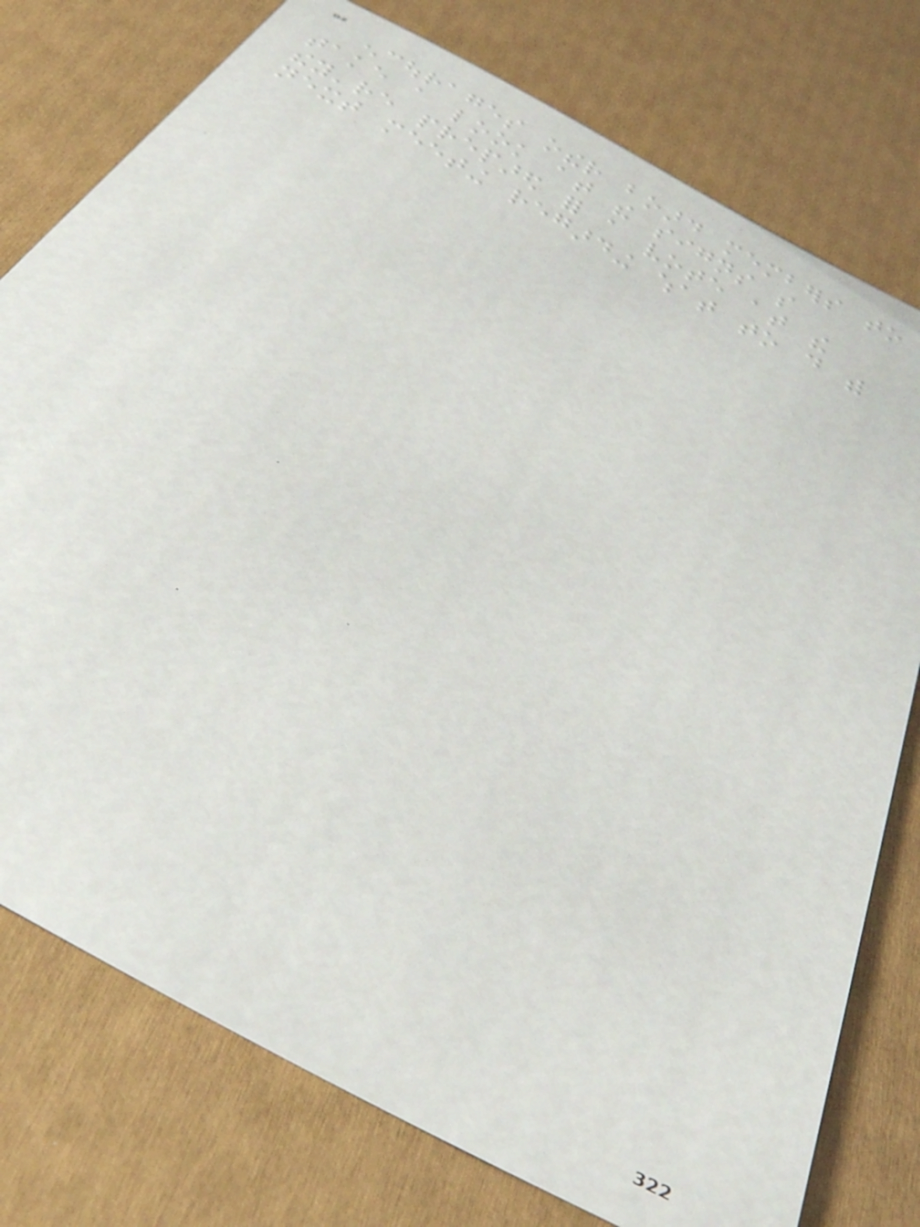encourages other board members to
take a look at the signs so
they're prepared for a vote at the
next meeting regarding what to do with
